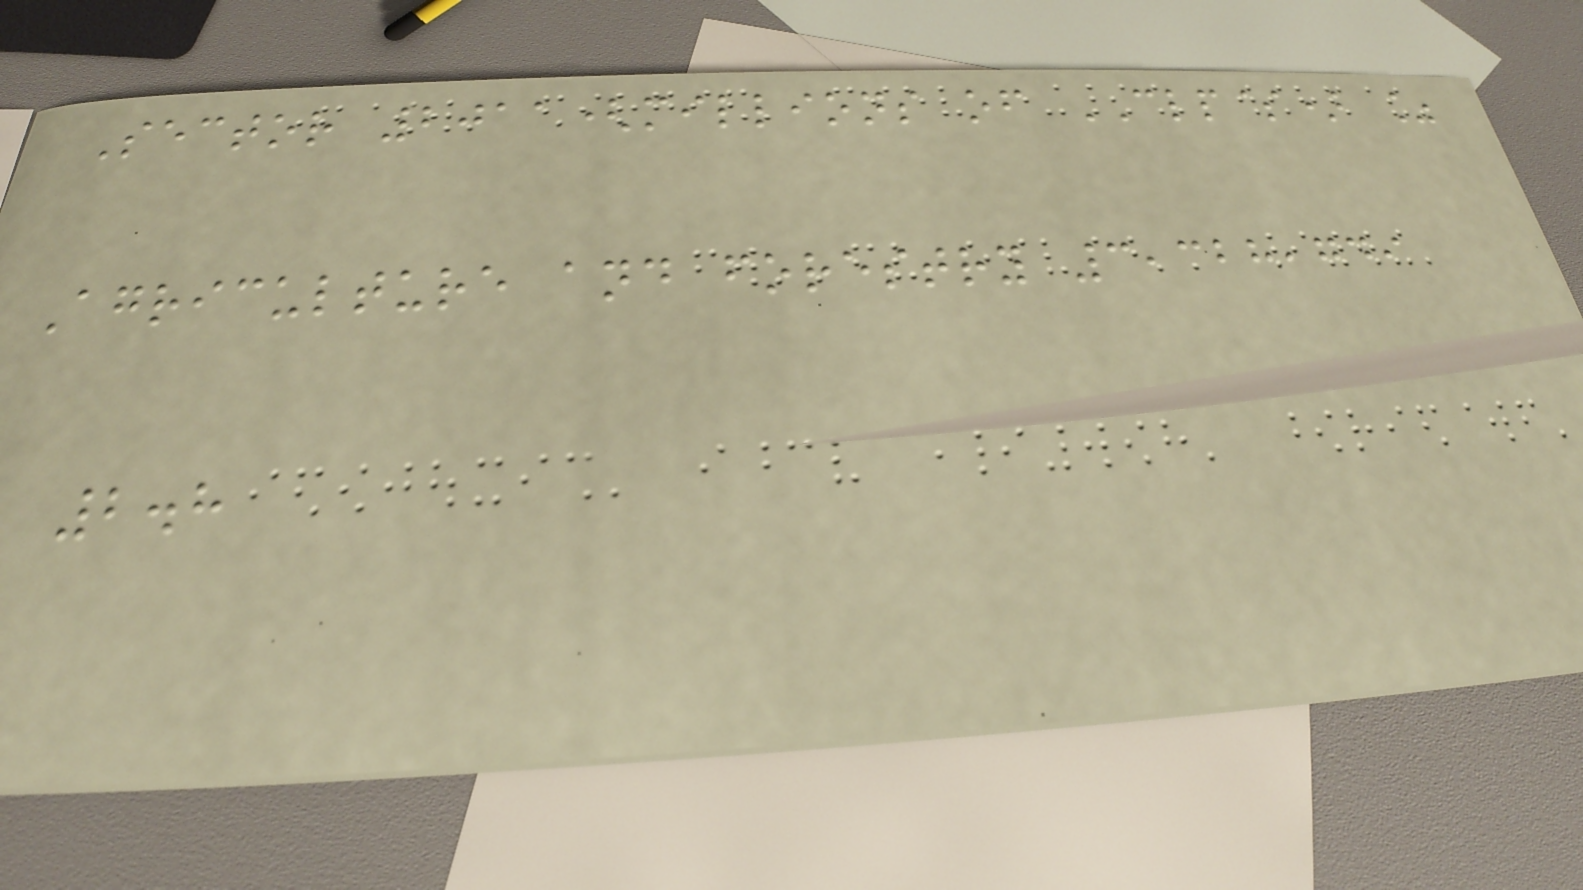Sector 2011(millions of CLP$) %
Agriculture and forestry 3,328,749
2.8
